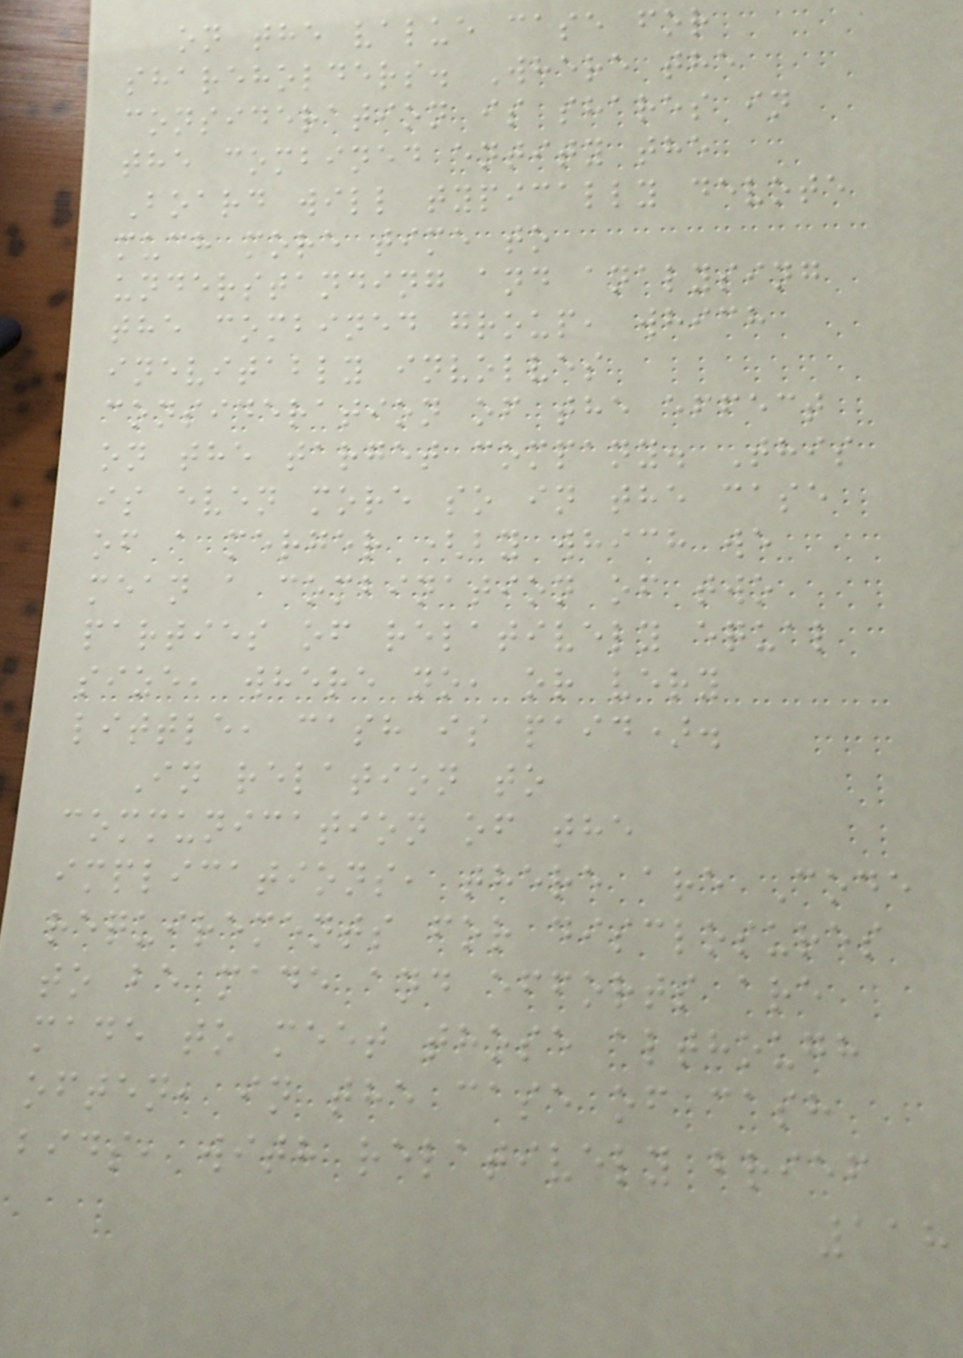on the value case for
shareholders. Where the
consideration is shares in
the combined entity the
Board will typically devote
much more time to
understanding and analysing
the combined group, which
inevitably involves
consideration of the effect
on the target company. This
is even more so in the case
of a merger (by which we
mean a combination of two
parties of relatively equal
size, where no, or very
little, cash is paid).
In relation to
communication of the
implications, there are Code
requirements for disclosures
to be made and efforts are
made to meet those although
often, in the case of cash
bids, with relatively brief
118
